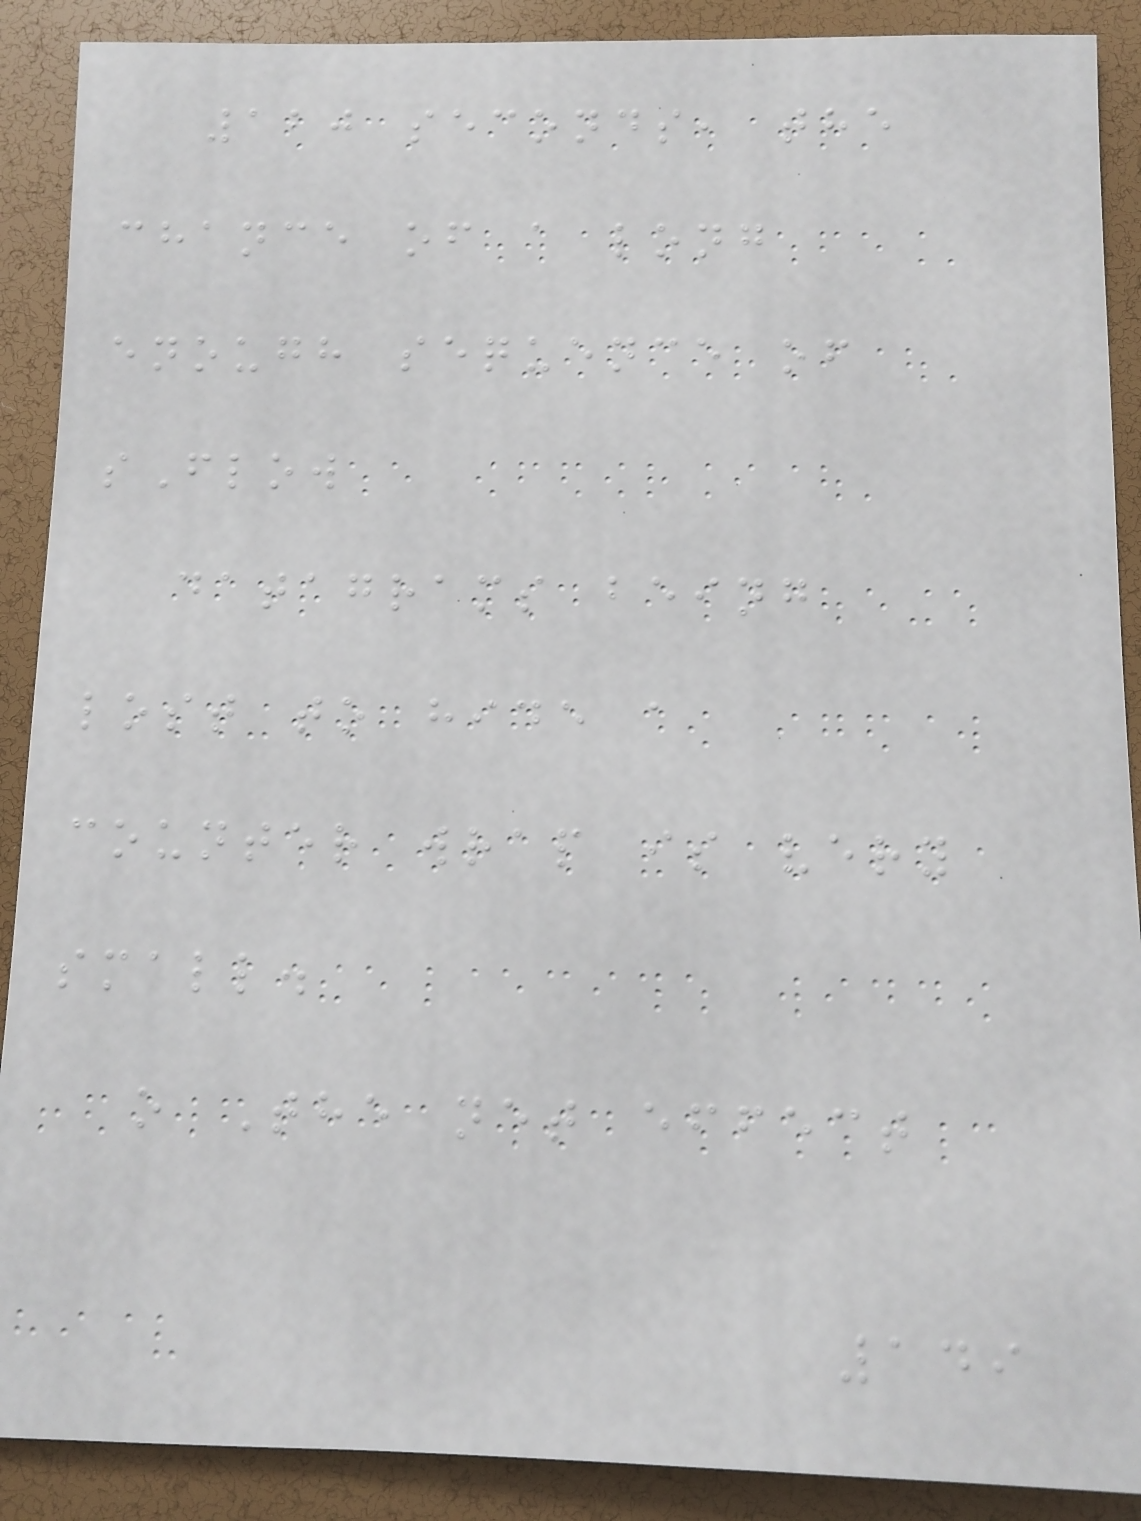120 seconds, the
chance of a long
enough sequence of
sFlow
datagrams being
lost to hide a
counter wrap is very
small.
o The net effect
149
